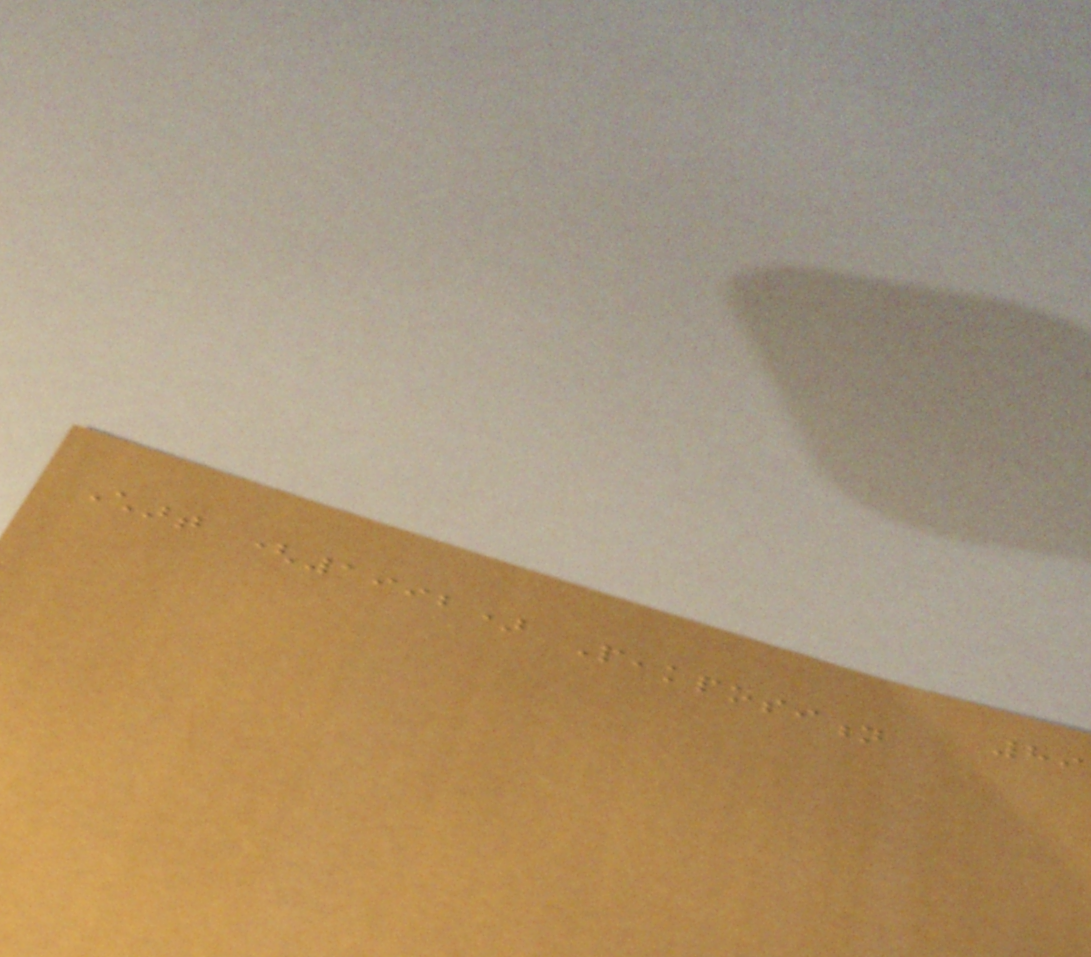89
Chart (1992) Peakposition
